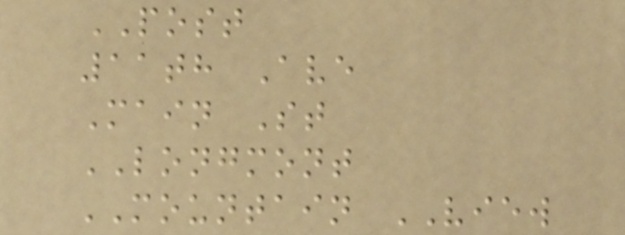POST
11th Ave
Main St
LONGMONT
MOUNTAIN VIEW
